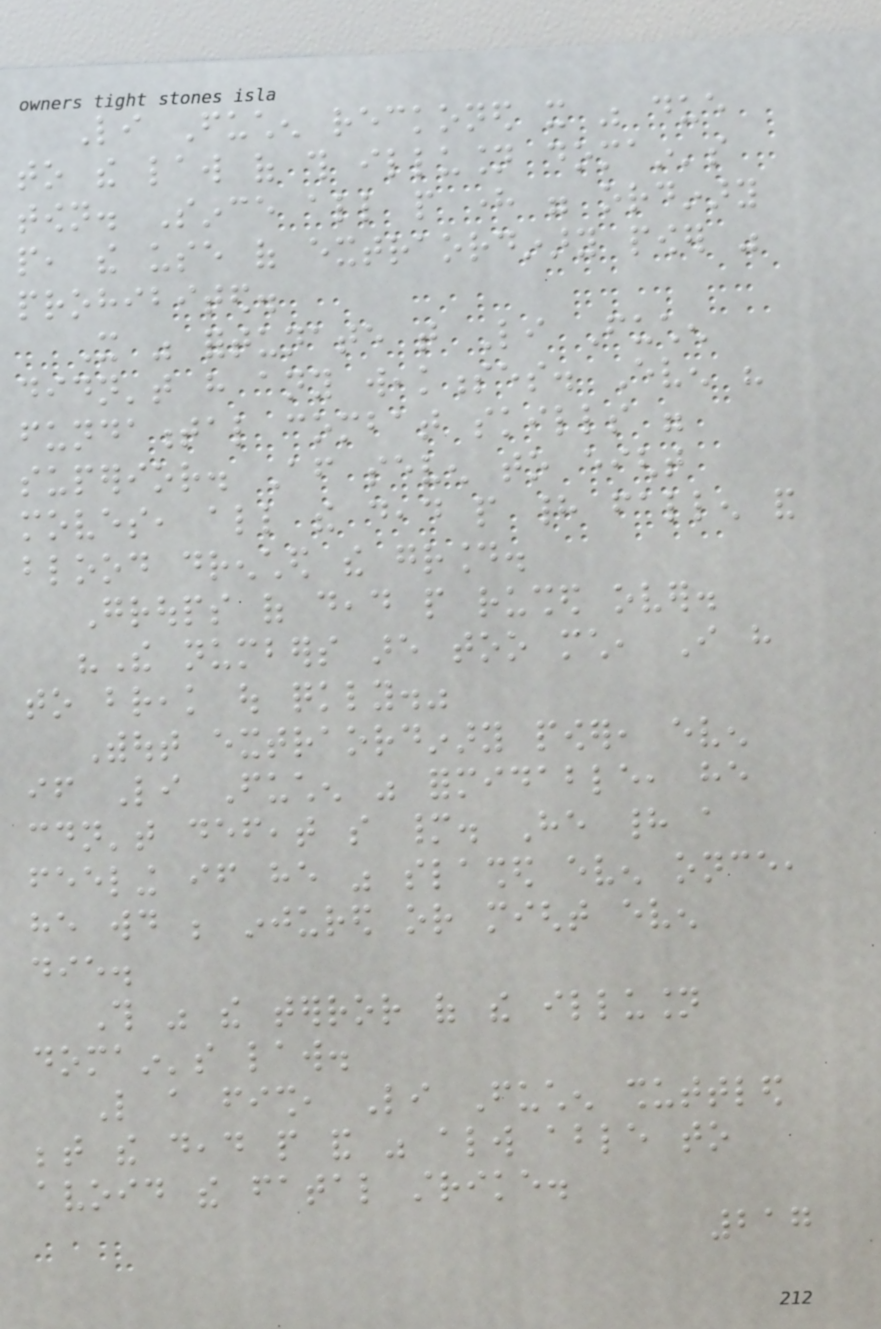Li Fuchen reckoned it was due
to the law of this illusion domain's
town. Since all people here were ordinary
people, the use of extraordinary power was
prohibited.
It was fortunate that Li Fuchen
didn't have any weaknesses. Even his
fundamental combat skills were
superior. After seven to eight
moves, all the dead people had fallen and
blood drenched the ground.
Groups of dead people rushed over.
"The numbers are too much, I have
to break out quickly."
Without extraordinary power, even
if Li Fuchen was formidable, he
couldn't defeat so many. He had a
feeling if he was slashed even once,
he would be injured or might even
die.
This was the terror of the illusion
domain's law.
Like a fish, Li Fuchen shuttled
between the dead people and was always able to
avoid the fatal strike.
217
